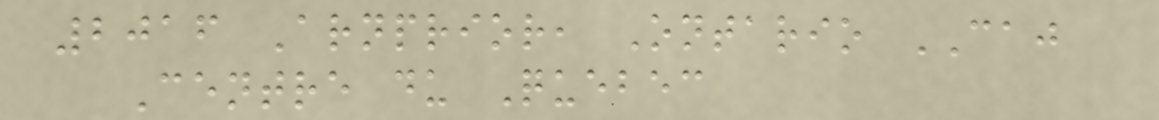2016 Arnprior, Ontario CAJ
Centre du Quebec
